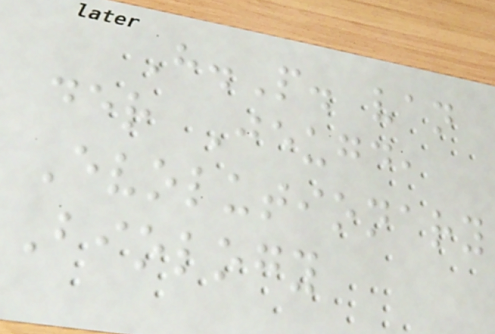H.P. van
der Jeugd,
Evolutionary
Biology
